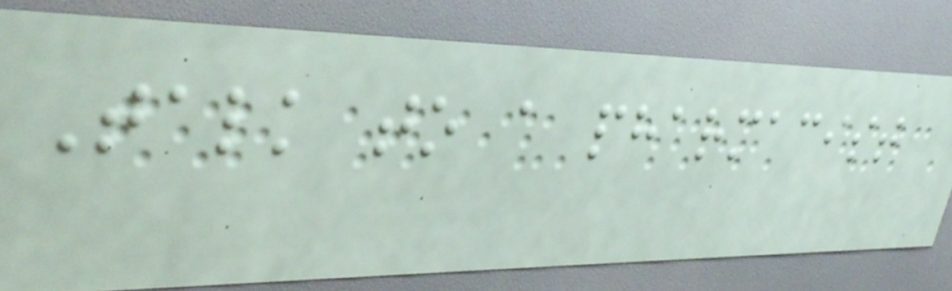Talk to a pharmacist
